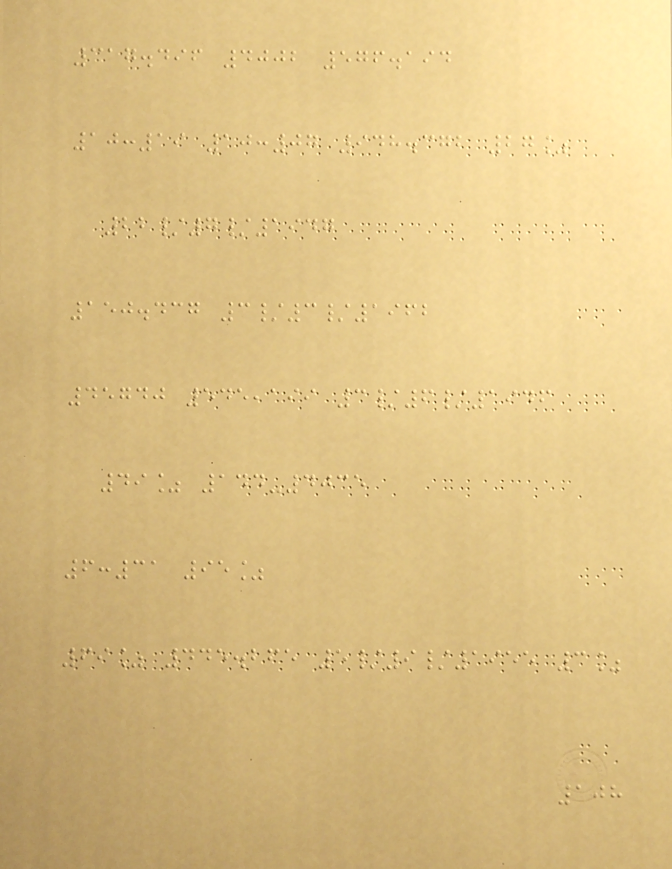317.496 4002 576.194
10:19 10:07 948.372 27%
22/7/1947
150.437 3/3/1962
45740 545,199 3/6/1946
49% 144-4035
6:31 95%
69% 445.265 5/9/1955 3%
108
